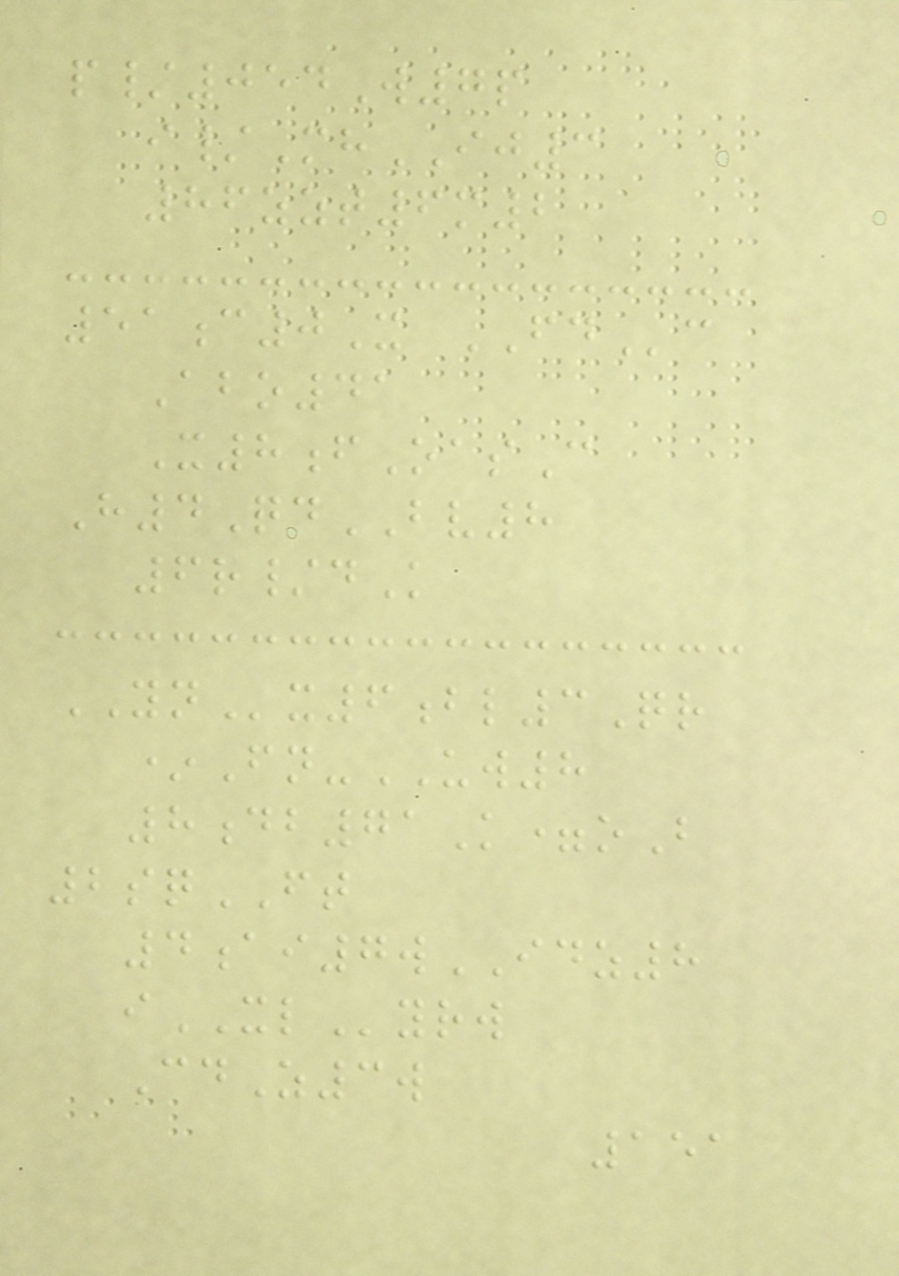p/054W7p
i/MhIJ3
86zzt6m2
51c0X FDc
Abo41
X8fOasC
H4QdBV8
6r/dK
YNx6bl3Qr
*Fn-UW8
8db71K=oB
2sqFT
4ai7wIDZ8
iXLyrw
CdZ3w
151
